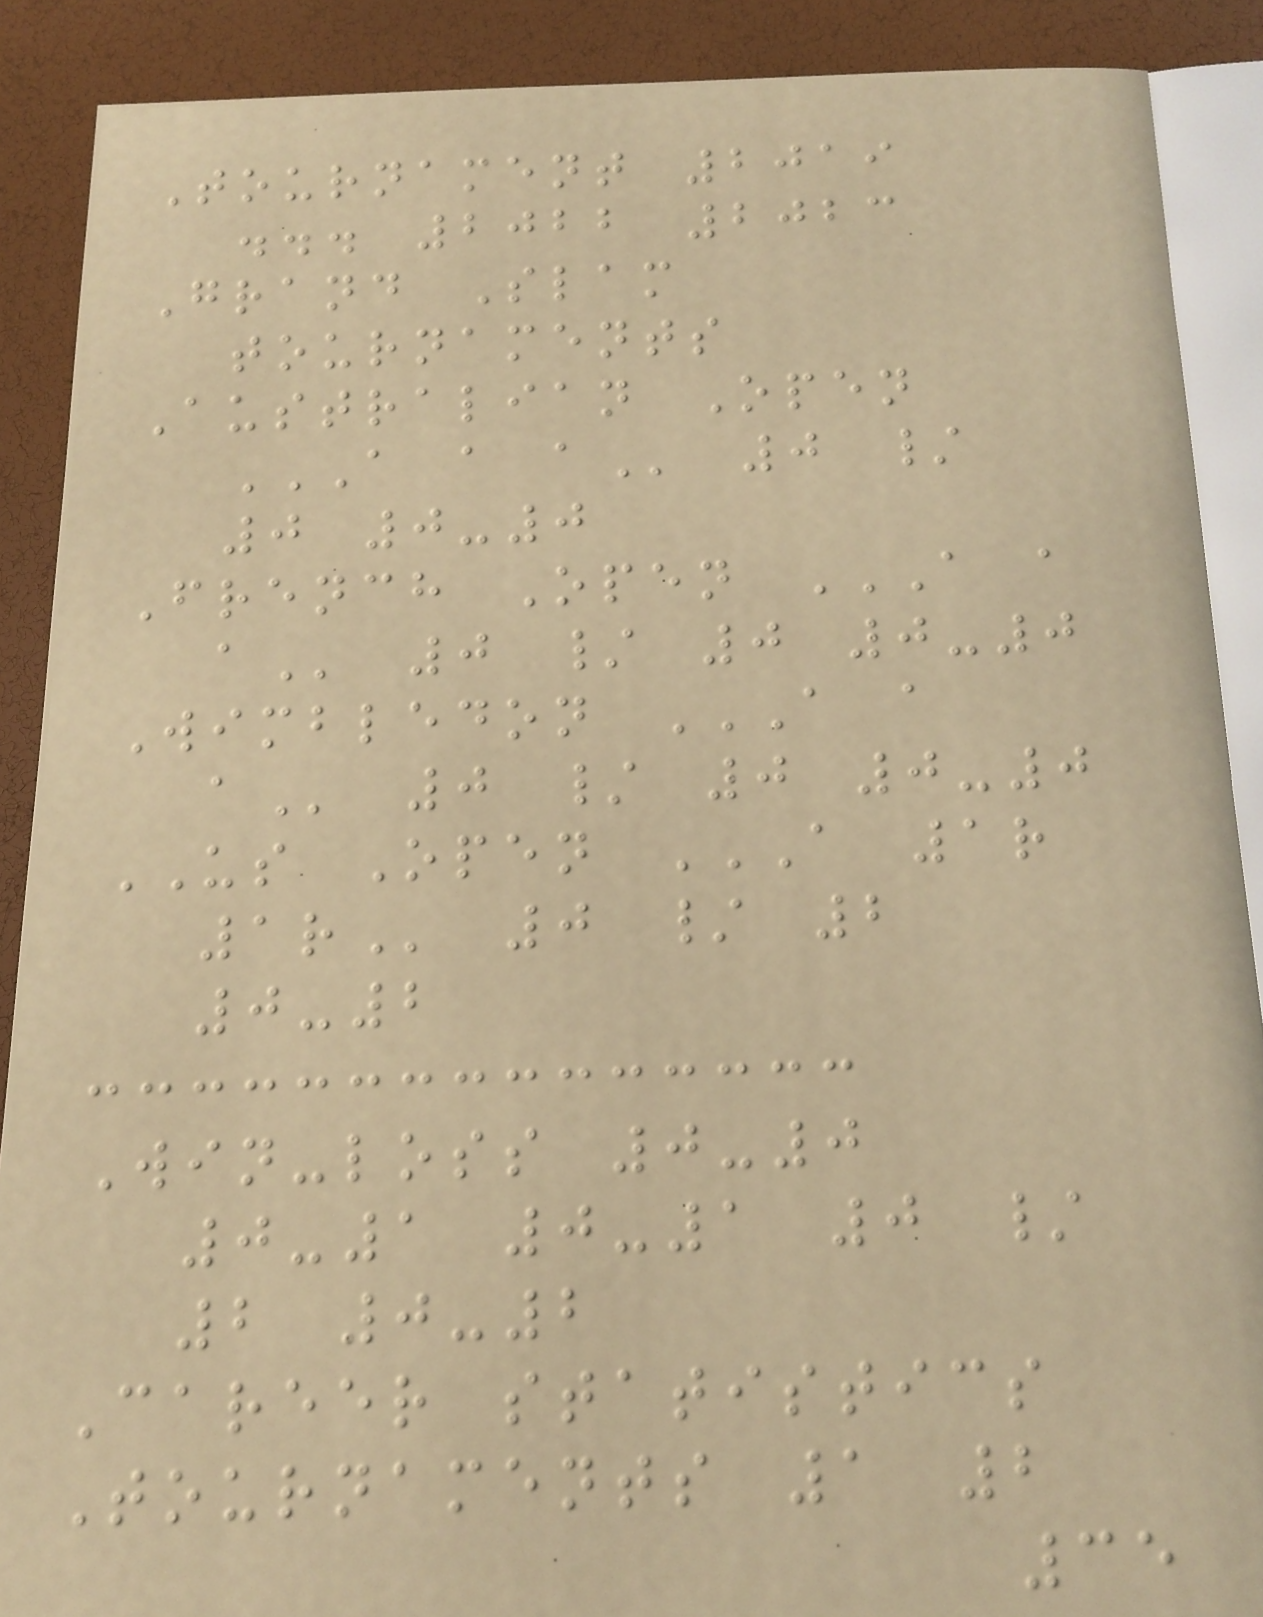Tournament 2019
... 2022 2023
Grand Slam
tournaments
Australian Open
A A A 0 /
0 0-0
French Open A A
A 0 / 0 0-0
Wimbledon A A
A 0 / 0 0-0
US Open A 1R
1R 0 / 2
0-2
Win-loss 0-0
0-1 0-1 0 /
2 0-2
Career statistics
Tournaments 1 2
35
